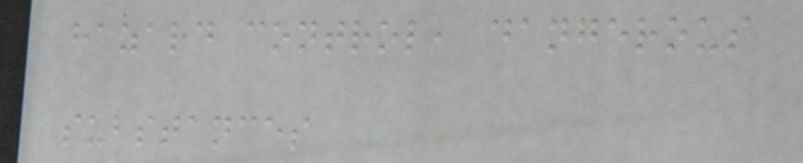hazard control, dangerous
substances
